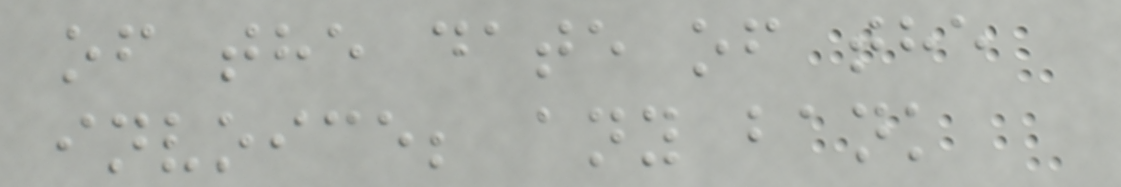of the date of the
invoice; any bank
